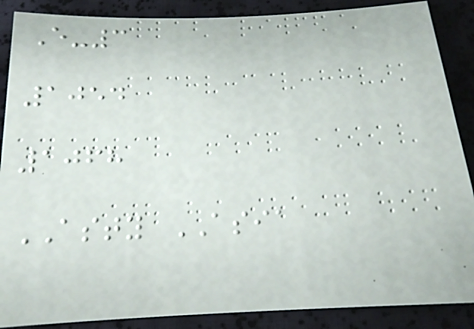E-3
1054
1068
ASTY ASIA
